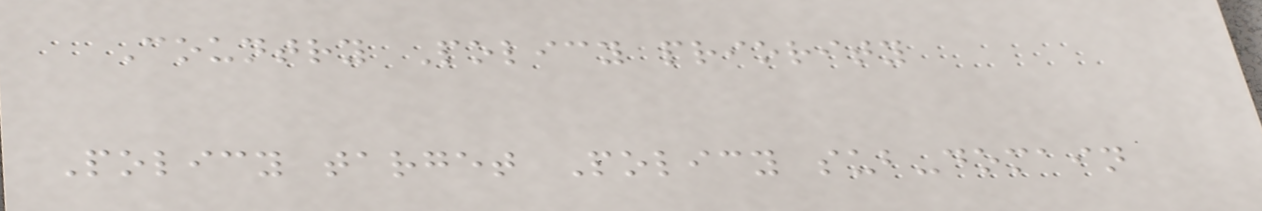Country Policy priority
Policy target Policy sub-domain
